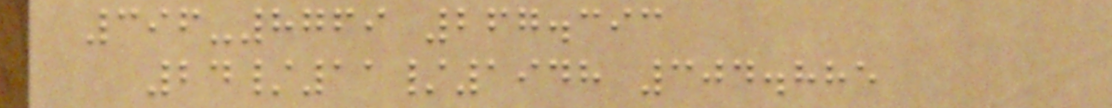396-8769 267.393
24/11/1948 304.885
